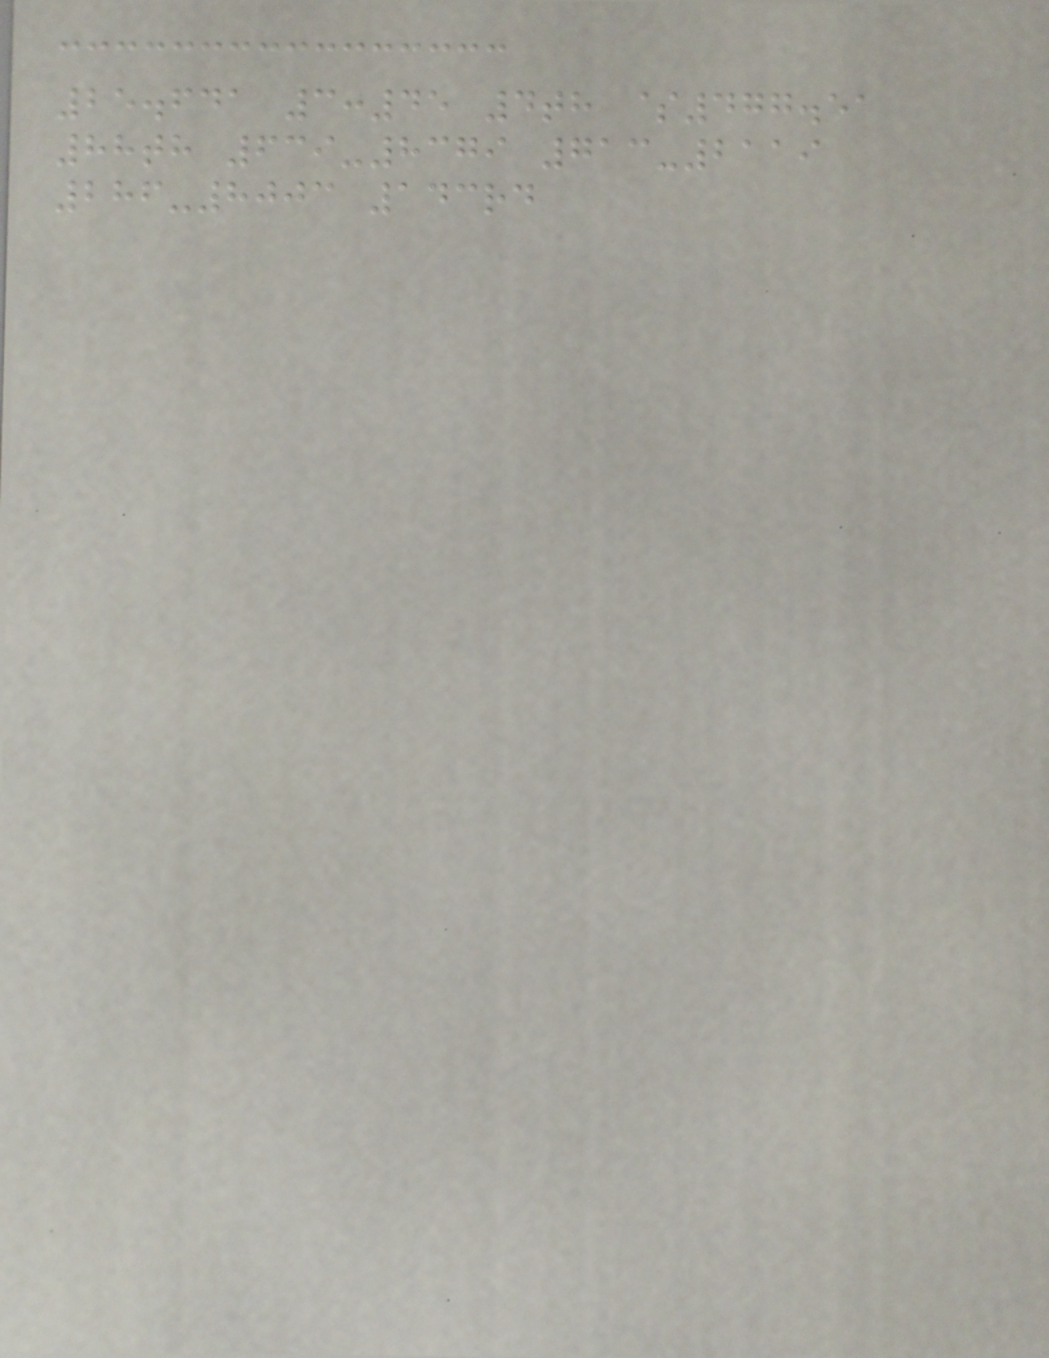25.641 3:45 4th $477.51
88th 639-8379 713-2119
286-8003 143rd
